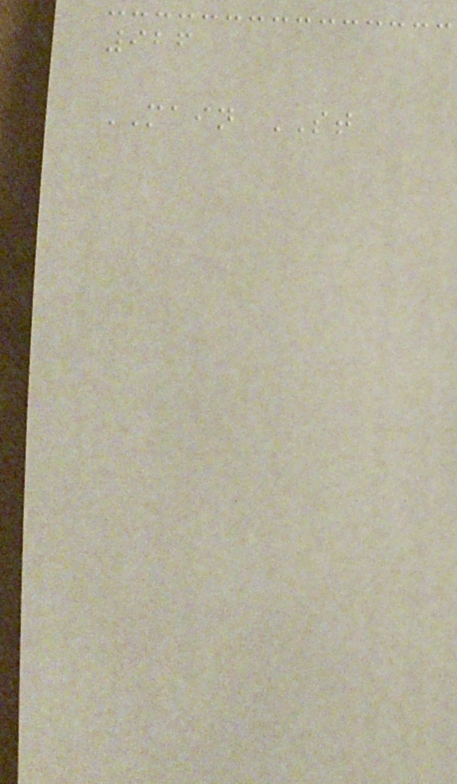926
MAIN ST
